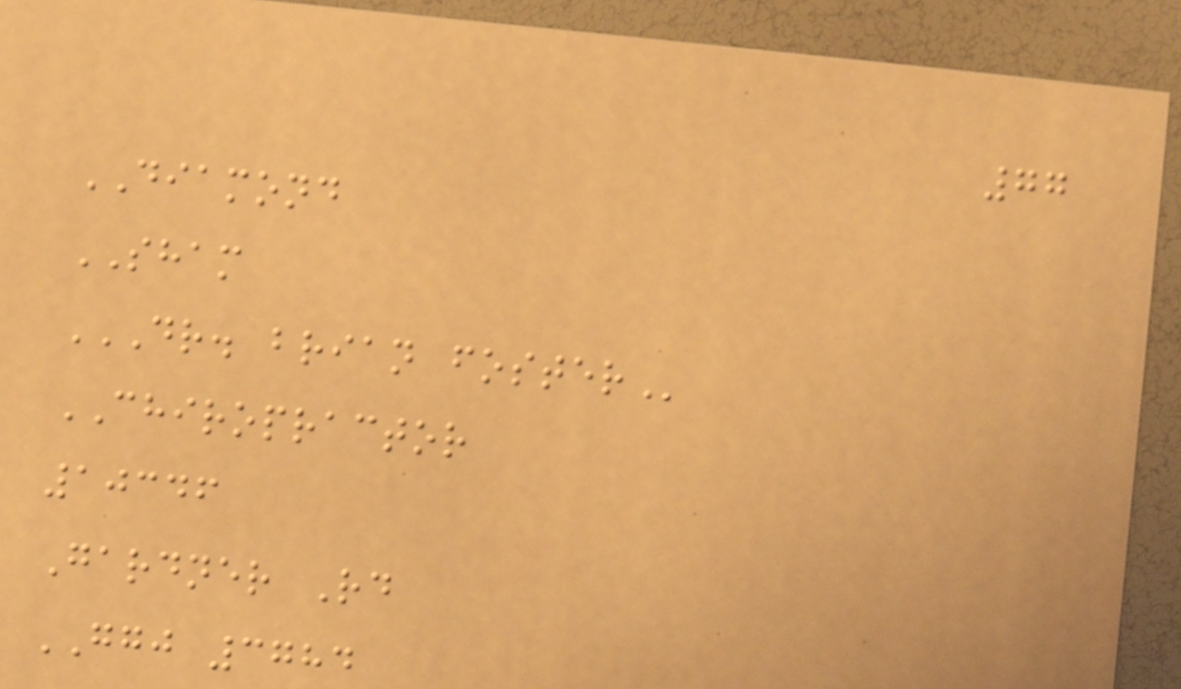77
DIAMOND
SHAM
DR. BRIAN FOSTER
CHIROPRACTOR
10346
Gardner Rd
GGJ 3784
